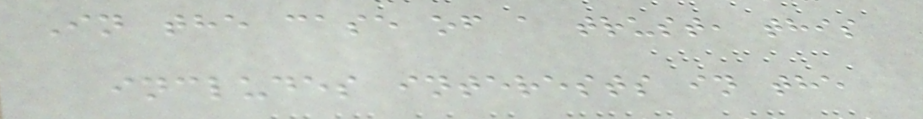In the case of a trust, this
includes interests in the
